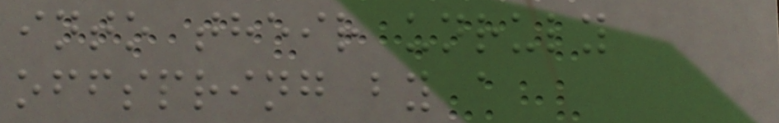into their unruly
offspring by a
